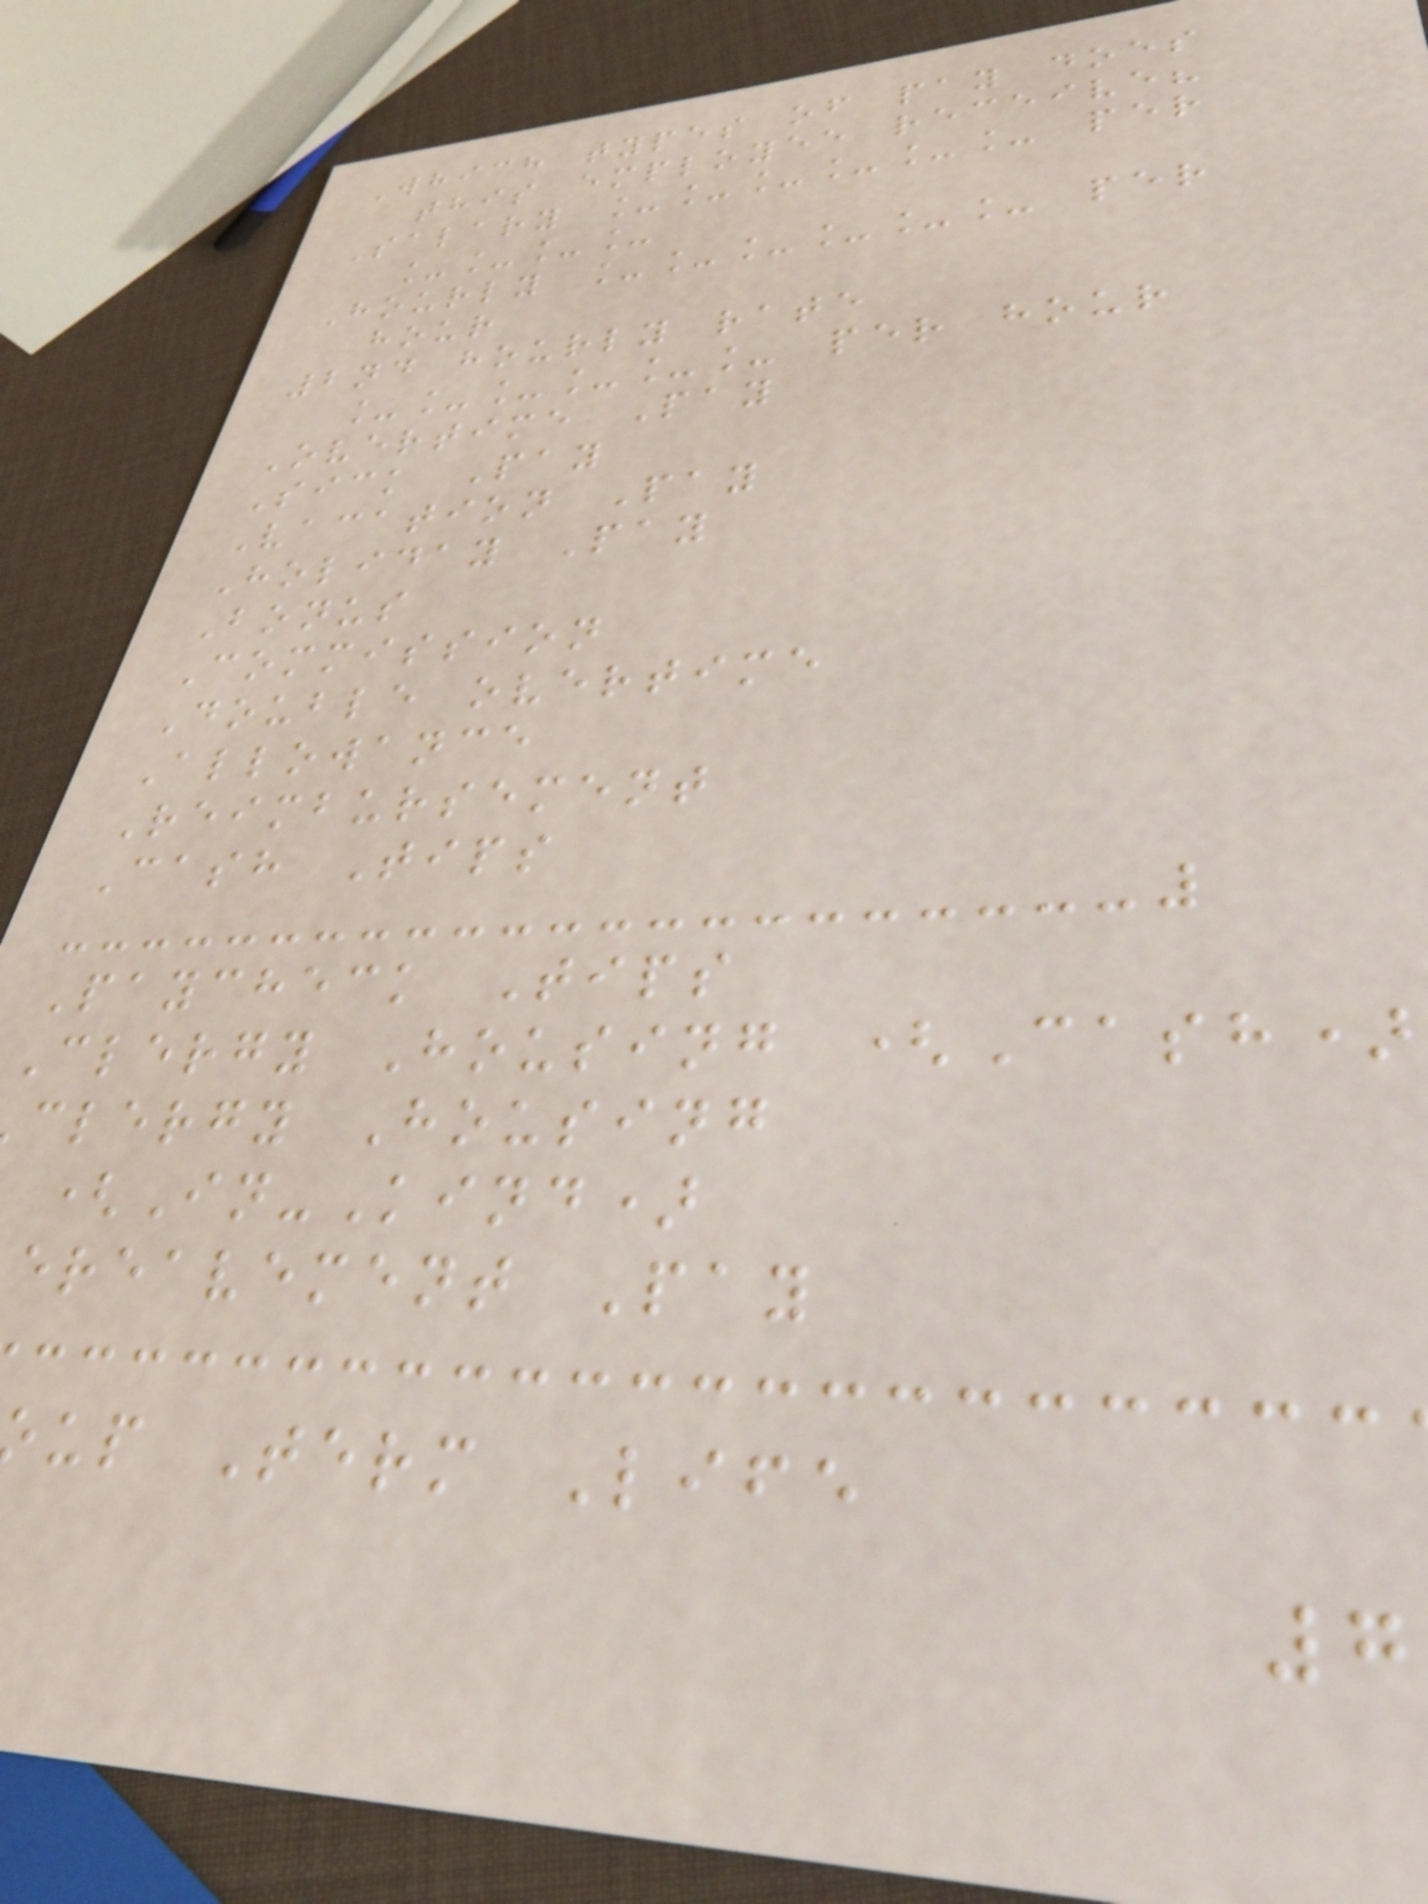Which types of pay does
this employee receive?
Salary ______ per
____
Hourly ______ per
hour
2nd hourly rate
______ per hour
Overtime Pay
Sick Pay
Vacation Pay
Holiday Pay
Bonus
Commission
Double overtime
Allowance
Reimbursement
Cash Tips
Paycheck Tips
Clergy Housing (Cash)
clergy Housing
(In-Kind)
ereavement Pay
up Term Life
